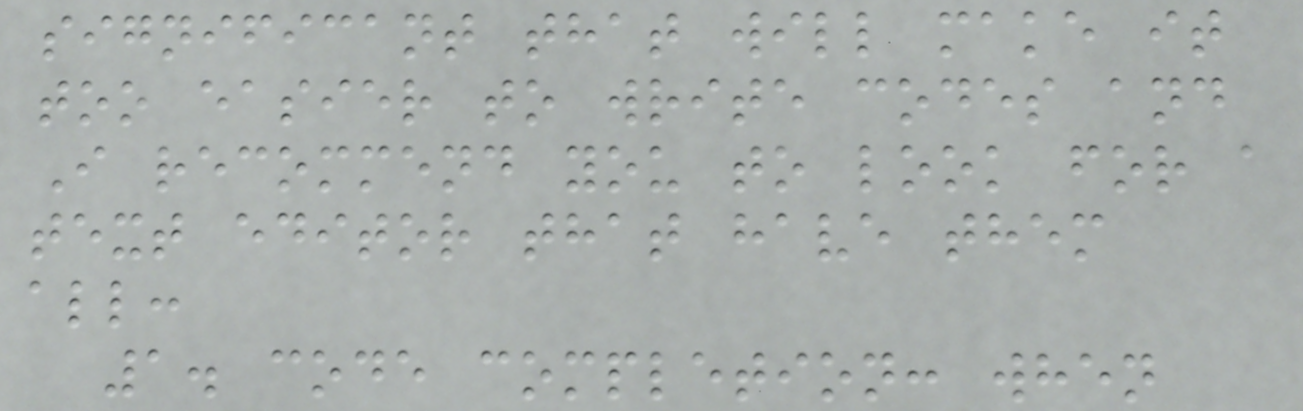significant that will make it
too easier to write codes and
I recommend you to look for a
text editor that have them
all:
1. code completion: when
